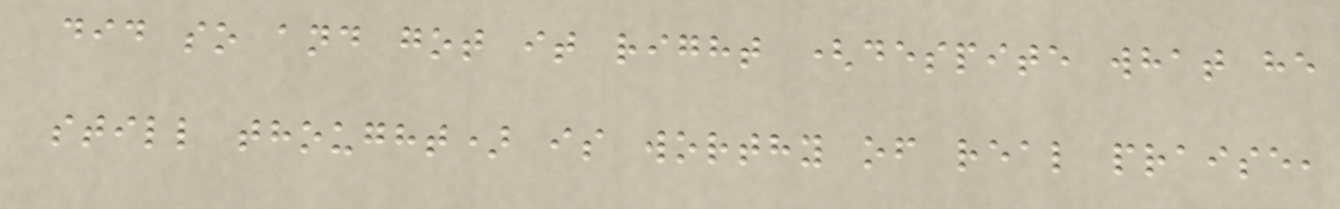did so and got it right (despite what he
still thought) is worthy of real praise,
